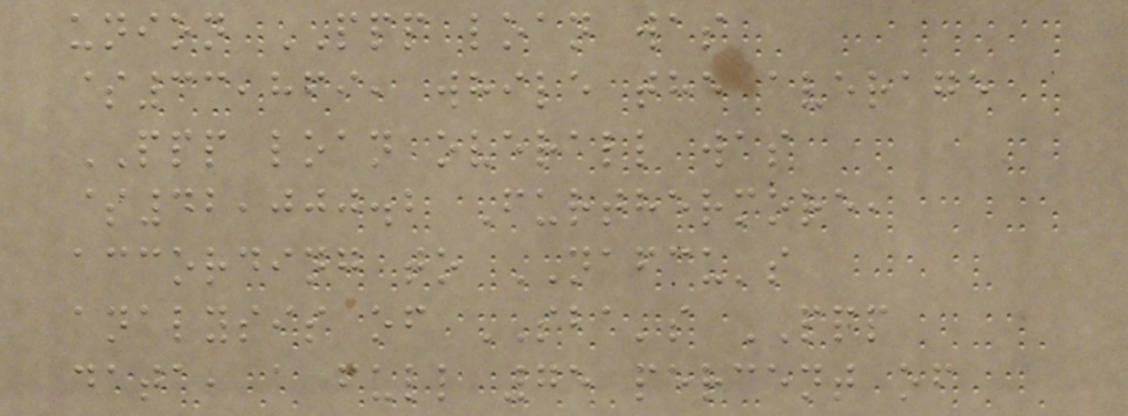union PPP loan was
$33,869, while the average
PPP loan overall was
$42,000.2 Furthermore,
according to NAFCU's
analysis of SBA's PPP
data, a full 75 percent of
